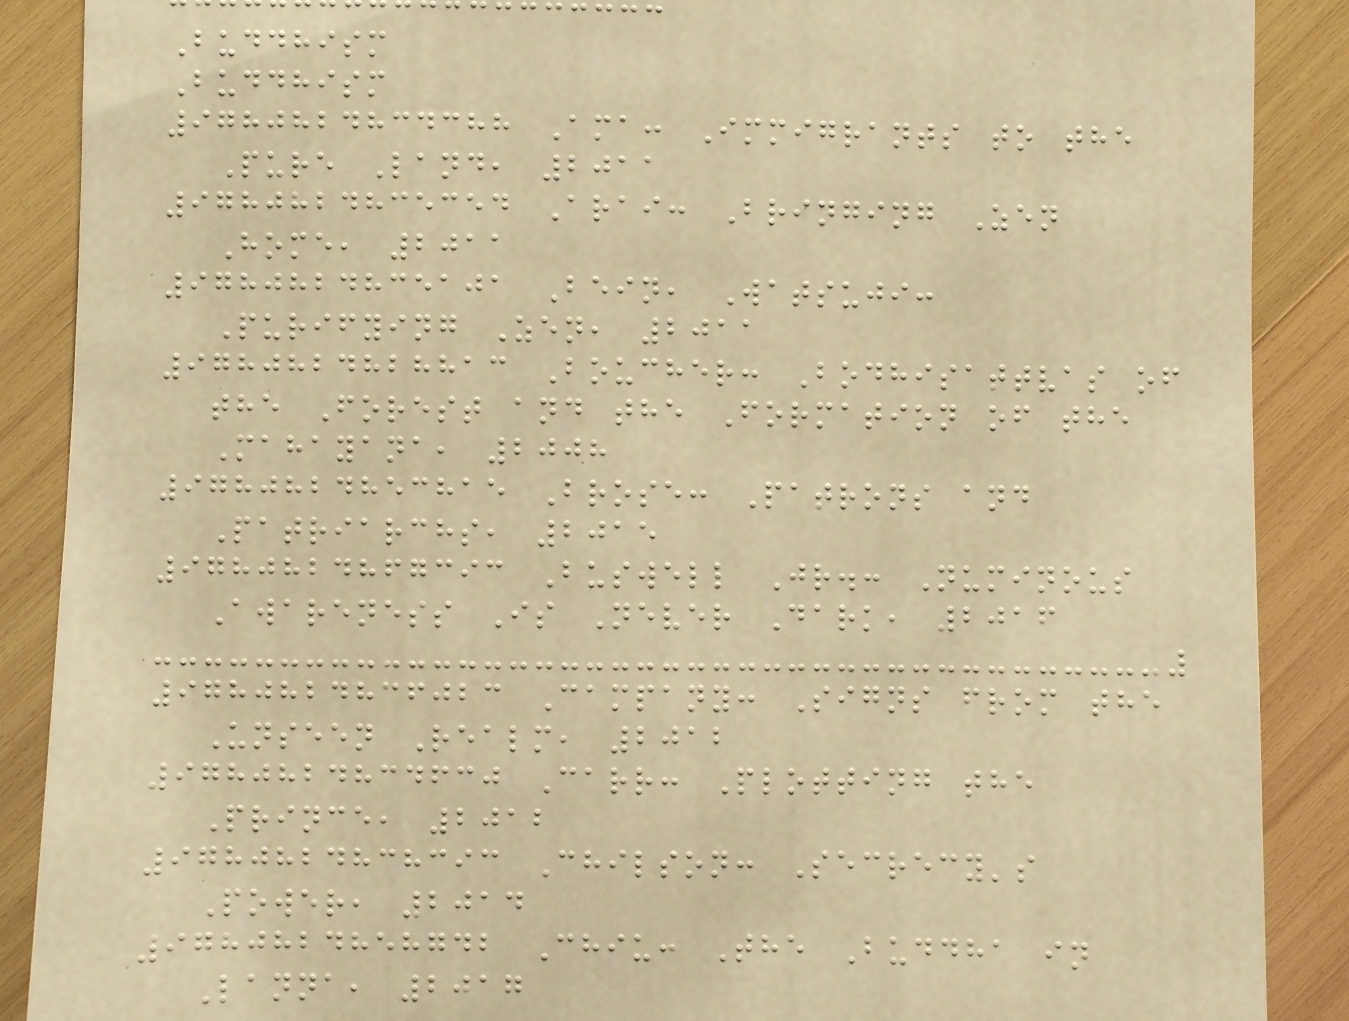Buddhism
Buddhism
9780824834388 Ama: Immigrants to the
Pure Land, 2011
9780824835354 Arai: Bringing Zen
Home, 2011
9780824835101 Bein, Watsuji:
Purifying Zen, 2011
9780824828813 Boucher: Bodhisattvas of
the Forest and the Formation of the
Mahayana, 2008
9780824853815 Brose: Patrons and
Patriarchs, 2015
9780824867393 Buswell Jr.: Numinous
Awareness Is Never Dark, 2016
9780824836023 Campany: Signs from the
Unseen Realm, 2012
9780824834630 Carr: Plotting the
Prince, 2012
9780824838393 Chilson: Secrecy's
Power, 2014
9780824858742 Chiu: The Buddha in
Lanna, 2017
